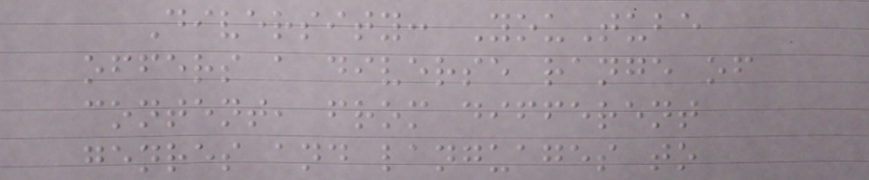Diversity: YouTube
offers a diverse range of
content, from different
genres and languages to
